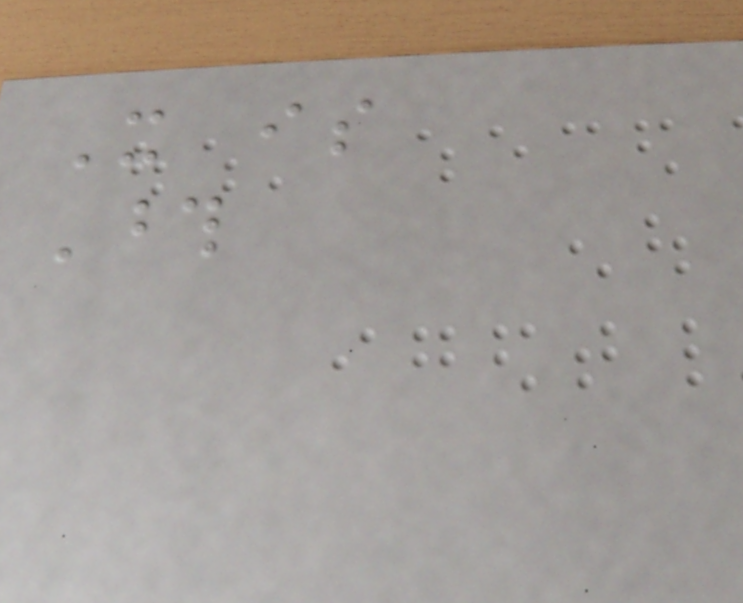It is
Those
